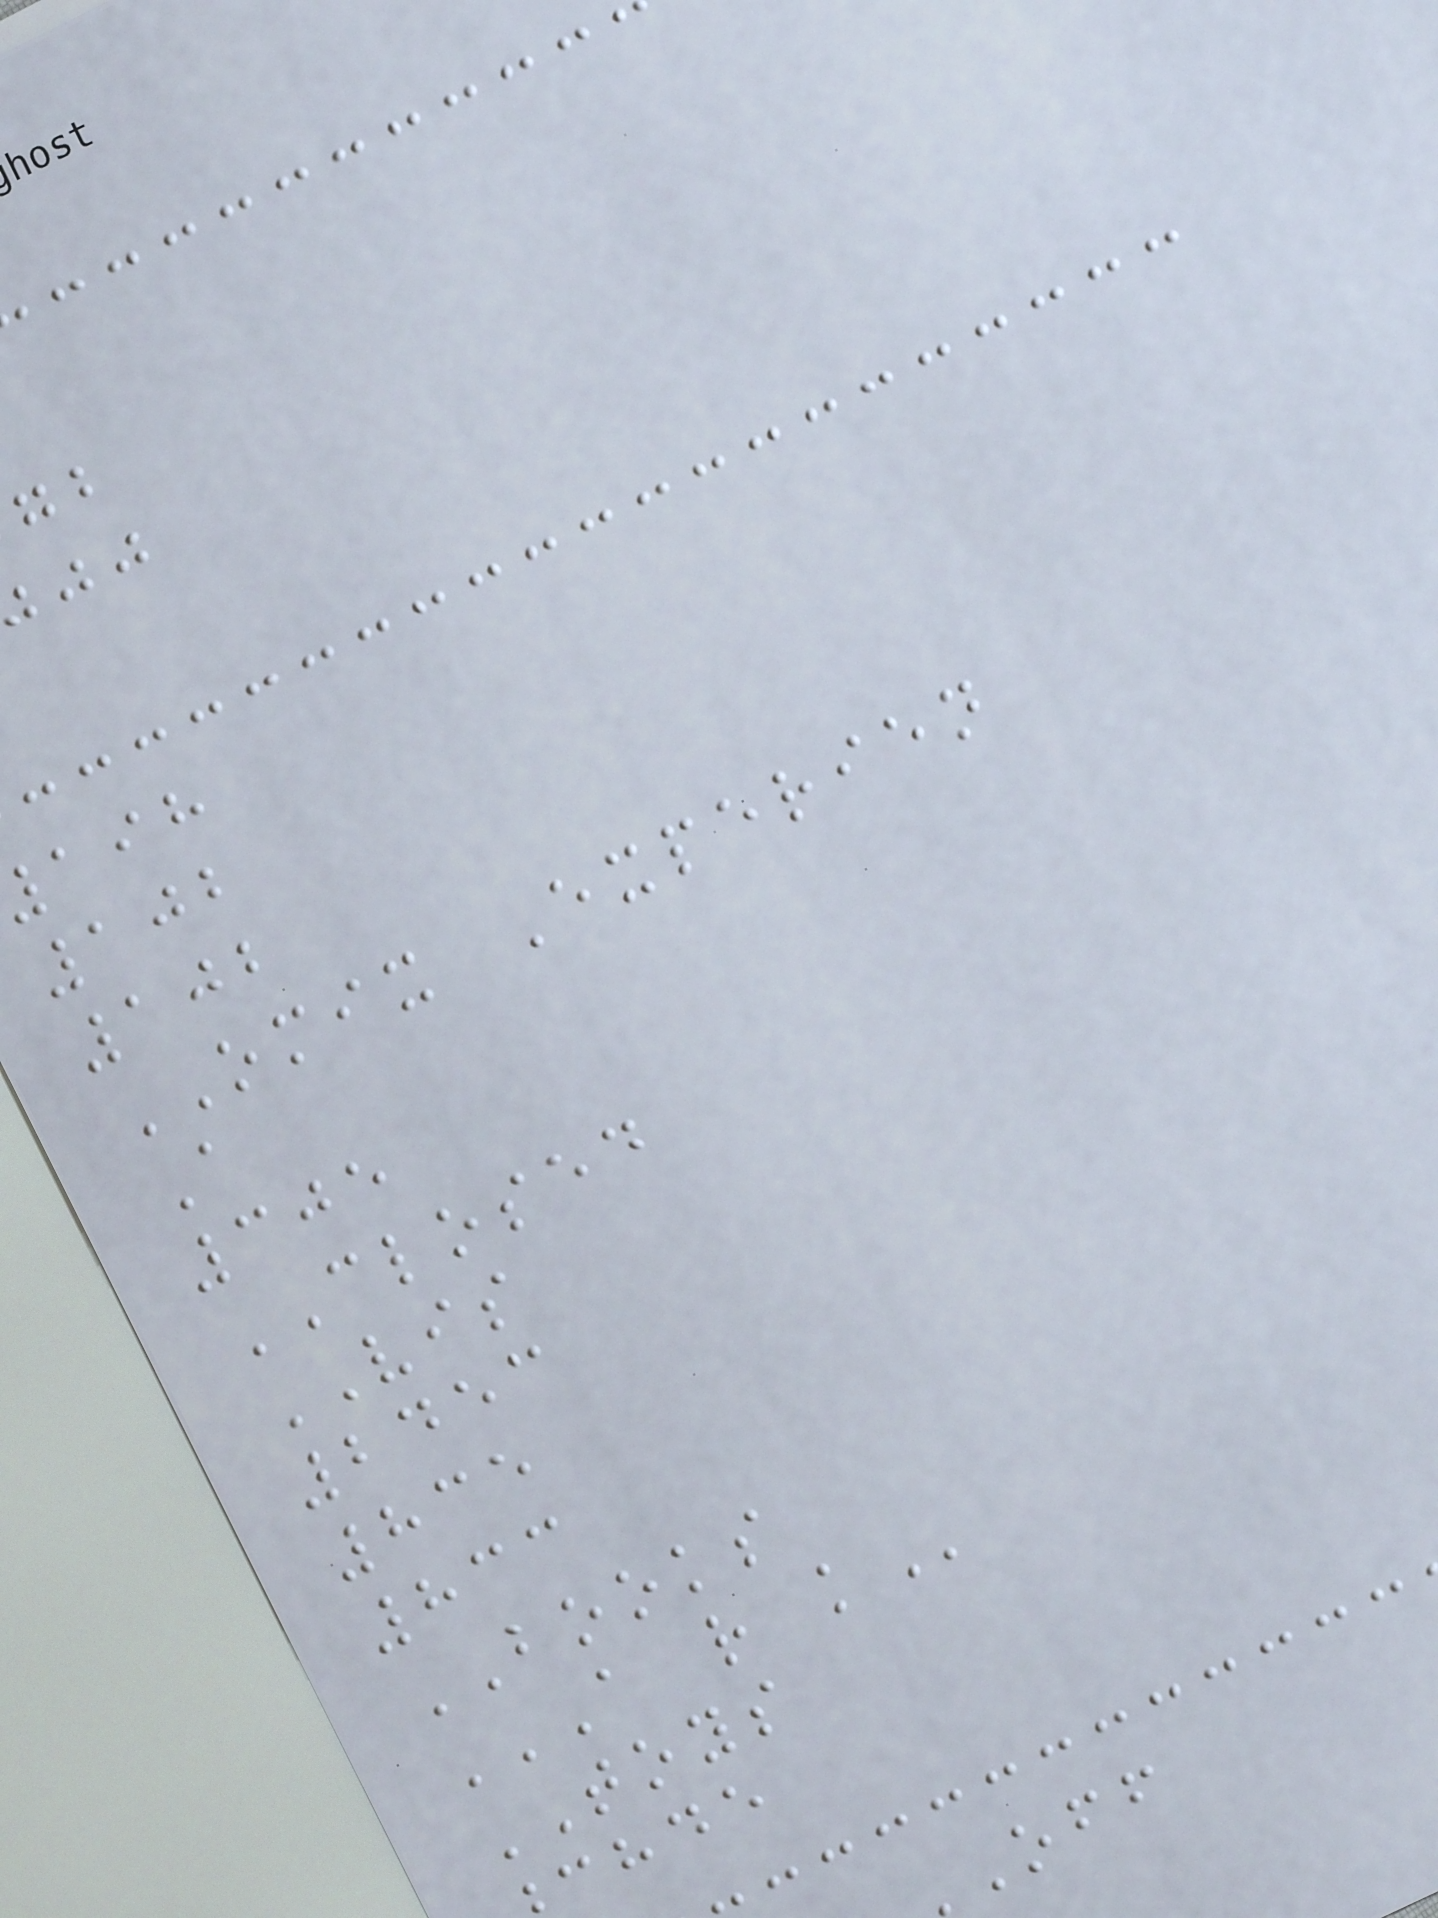102
102
OMIX Experien
A
305
CLOSED
VIS
2453
835
833
BOOKS
A R K
TOYS
chde
